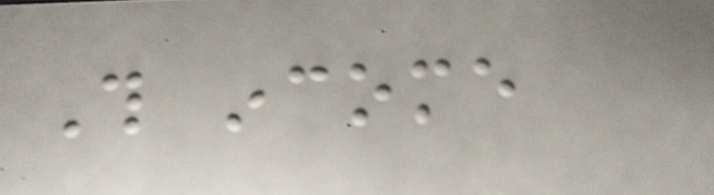This income
